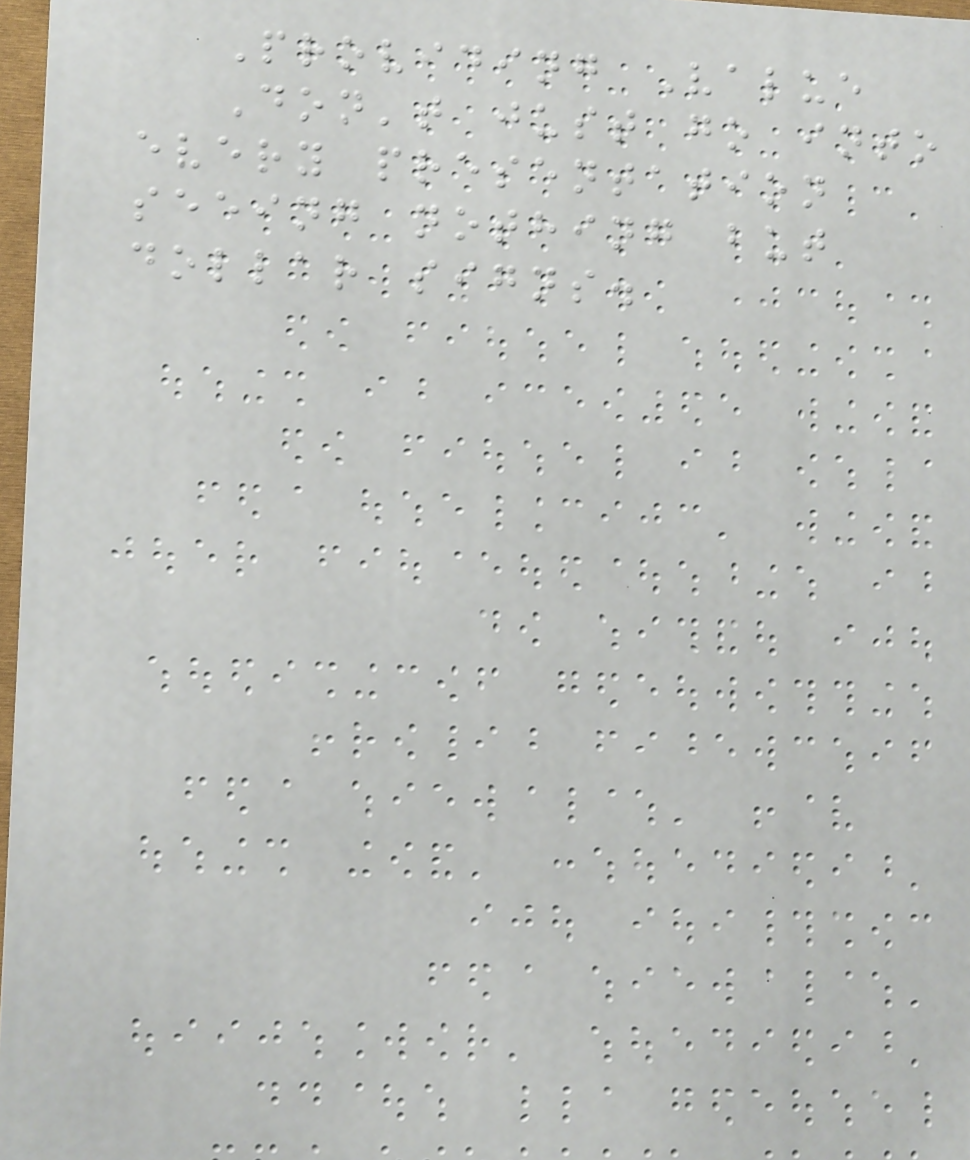Providing Value
Don't just go into
every presentation
seeing nothing but
dollar signs.
